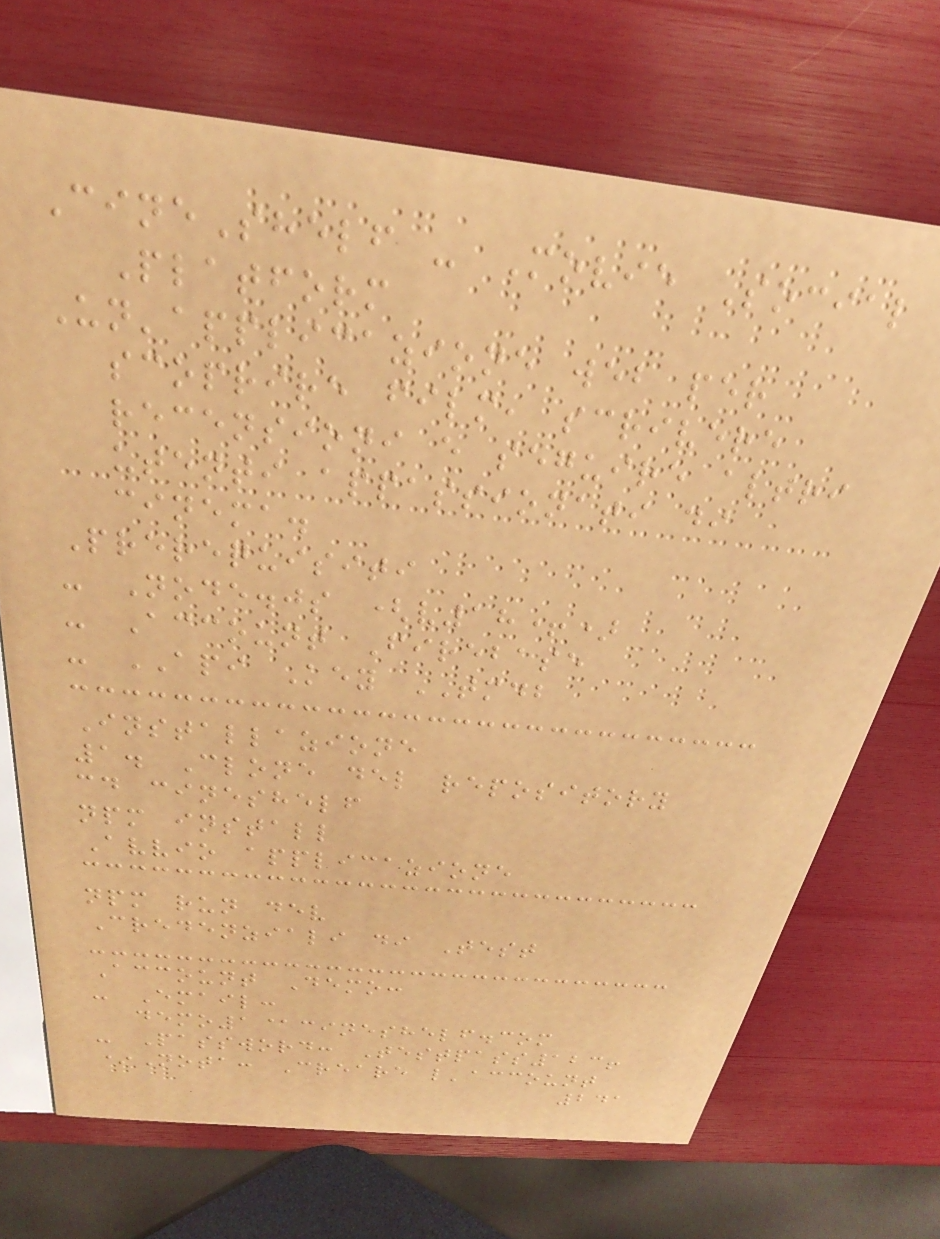CineShelf - Movie Social
Platform
Un'applicazione web per
scoprire film, scrivere
recensioni e seguire altri
utenti appassionati di
cinema.
Prerequisiti
- Node.js (v18+)
- Account Firebase
- API Key TMDB
Installazione
1. Clone del repository
cd cineshelf
npm install
Avvio applicazione
npm run dev
Credenziali di Test
Account Demo:
- Email:
demo1@cineshelf.com
- Password: Testpass123!
*Nota: Creare l'account
241
